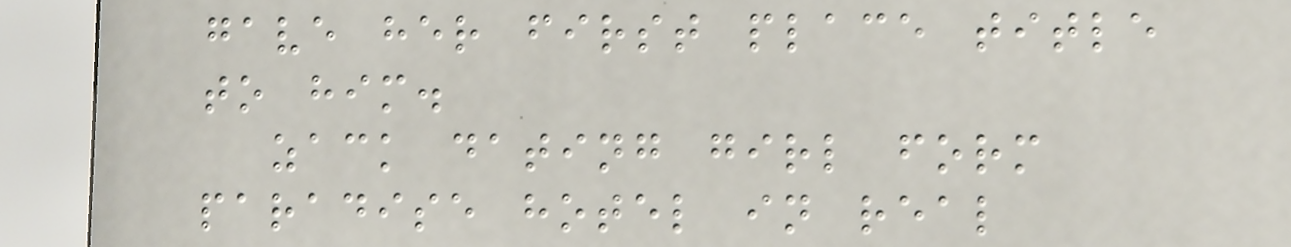gave her first place title
to him.
zack dating girl form
paradise hotel in real
